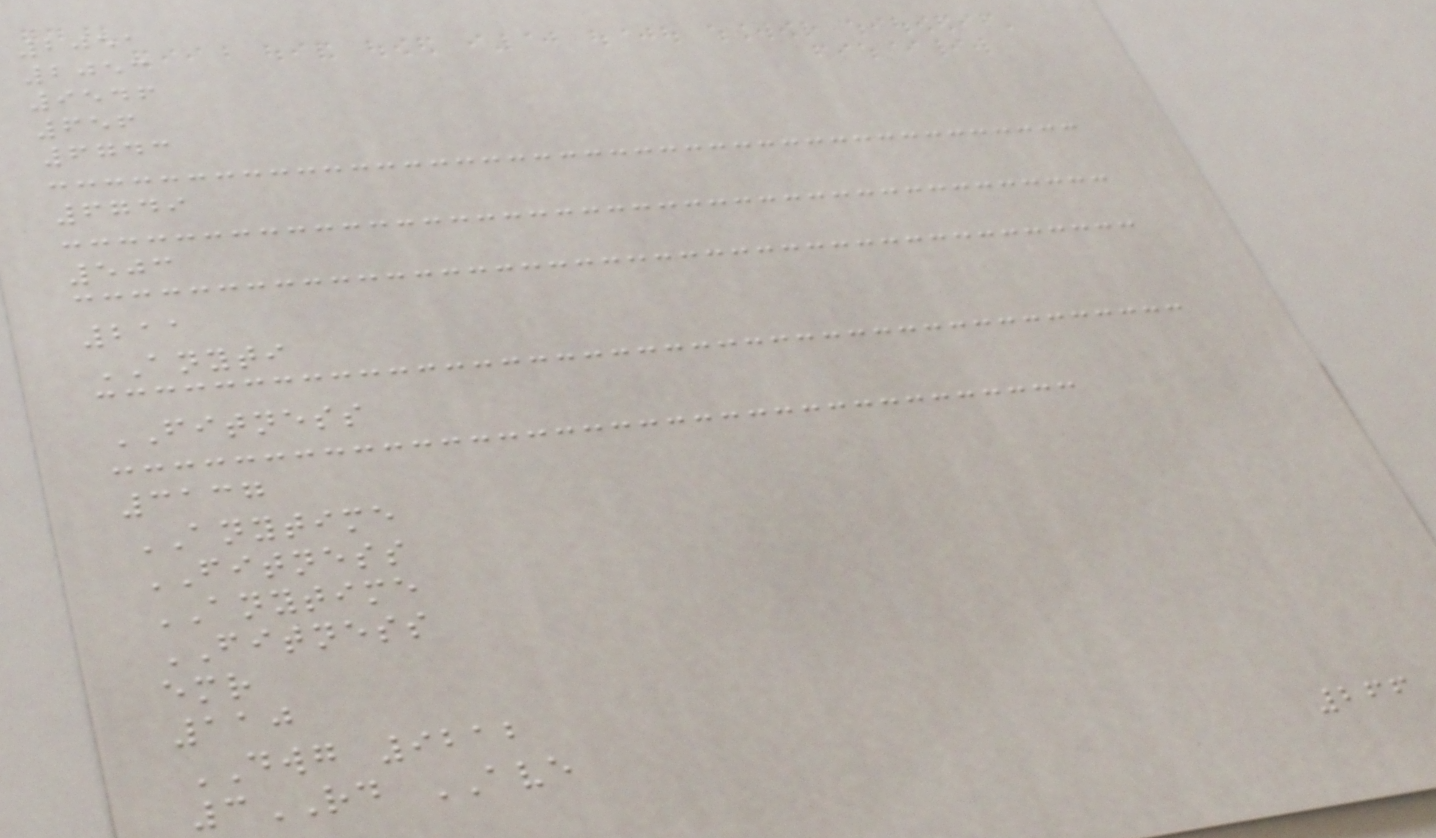2051
2053
9546
656
6743
6749
503
211
ANYTI
FITNESS
3137
ANYTIME
FITNESS
ANYTIME
FITNESS
emr
110
DWG 9212
3RD AVE
266
